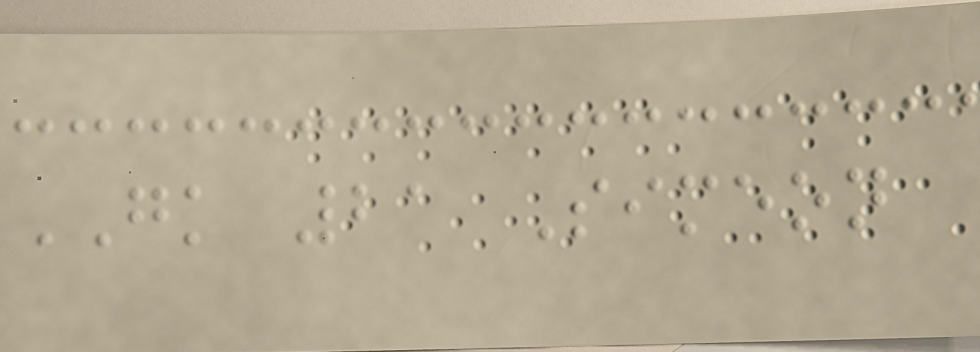GK 21 Simeon
